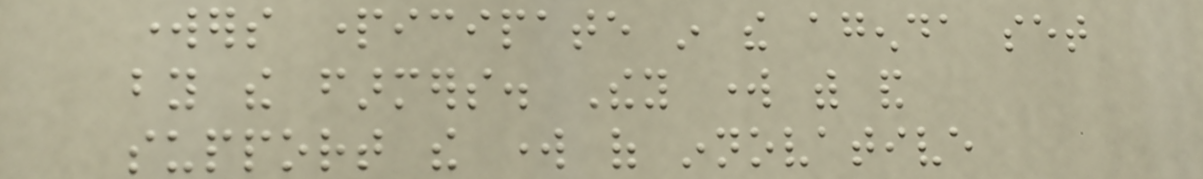workers participate in the agenda set
by the farmers. They work with and
support the work of innovative
